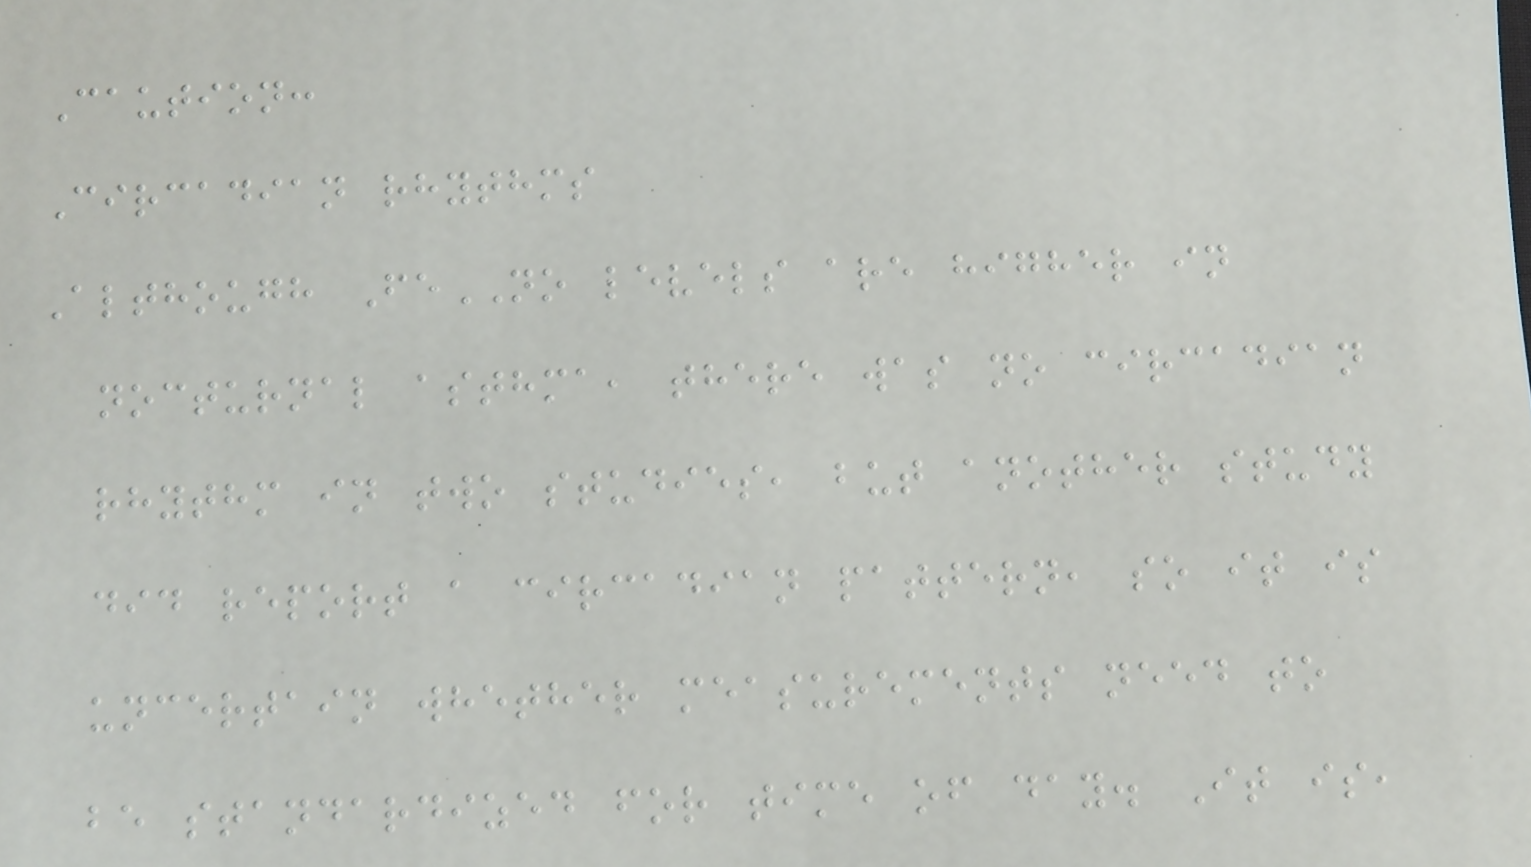Caution:
Circadian rhythms
Although FeNO levels are higher in
nocturnal asthma, there was no circadian
rhythm in two studies, but another study
did report a circadian pattern, so it is
uncertain whether measurements need to
be standardized for time of day. It is,
